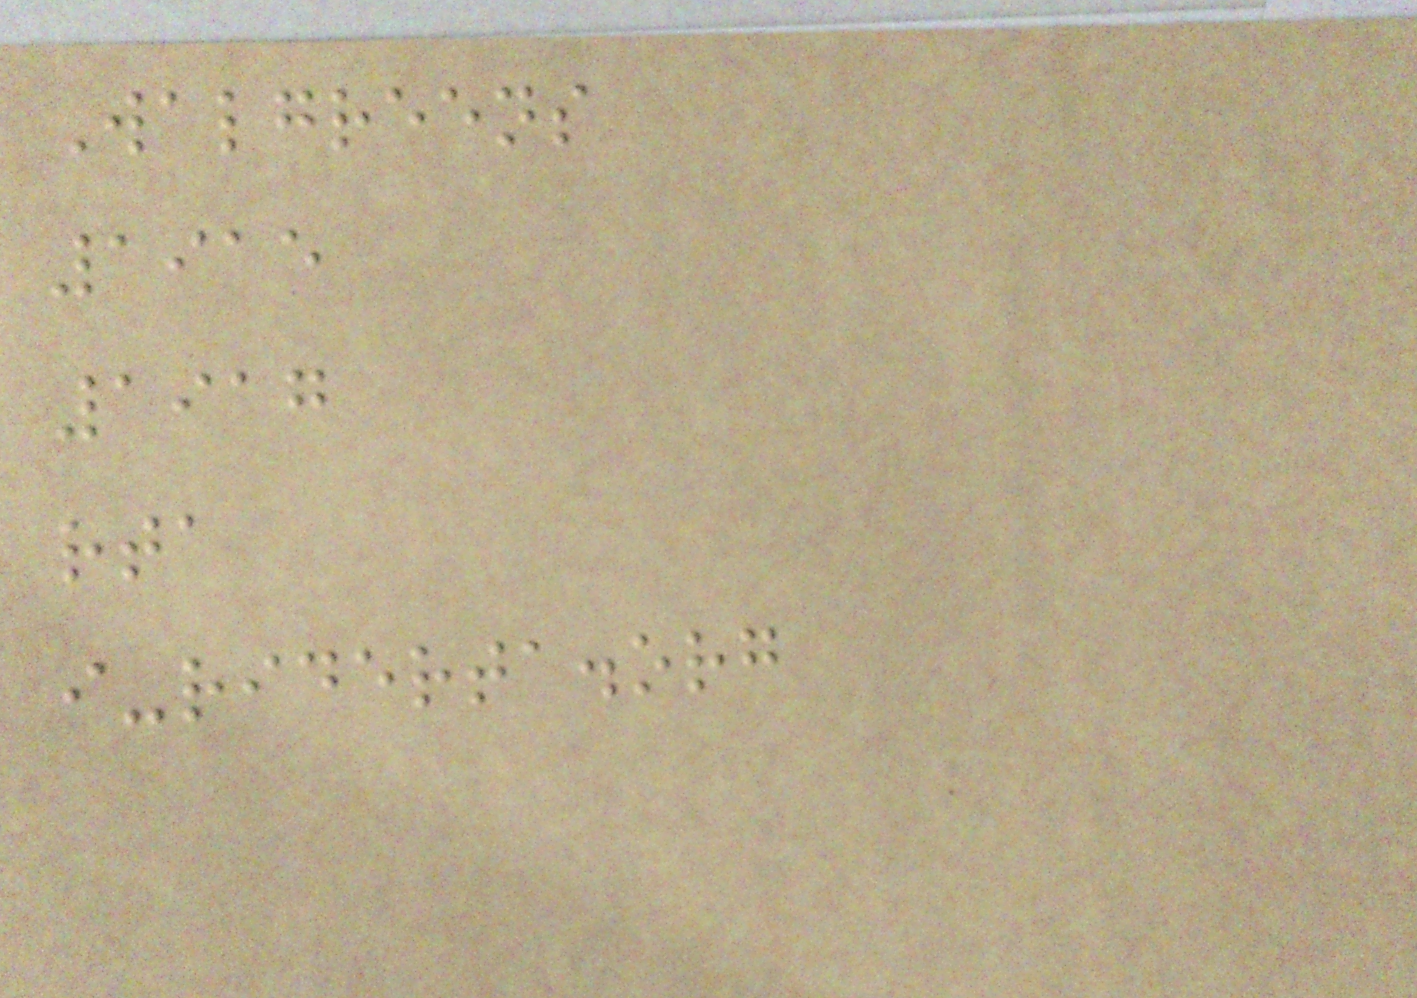Walgreens
1915
1917
rta
i-riderta.org
